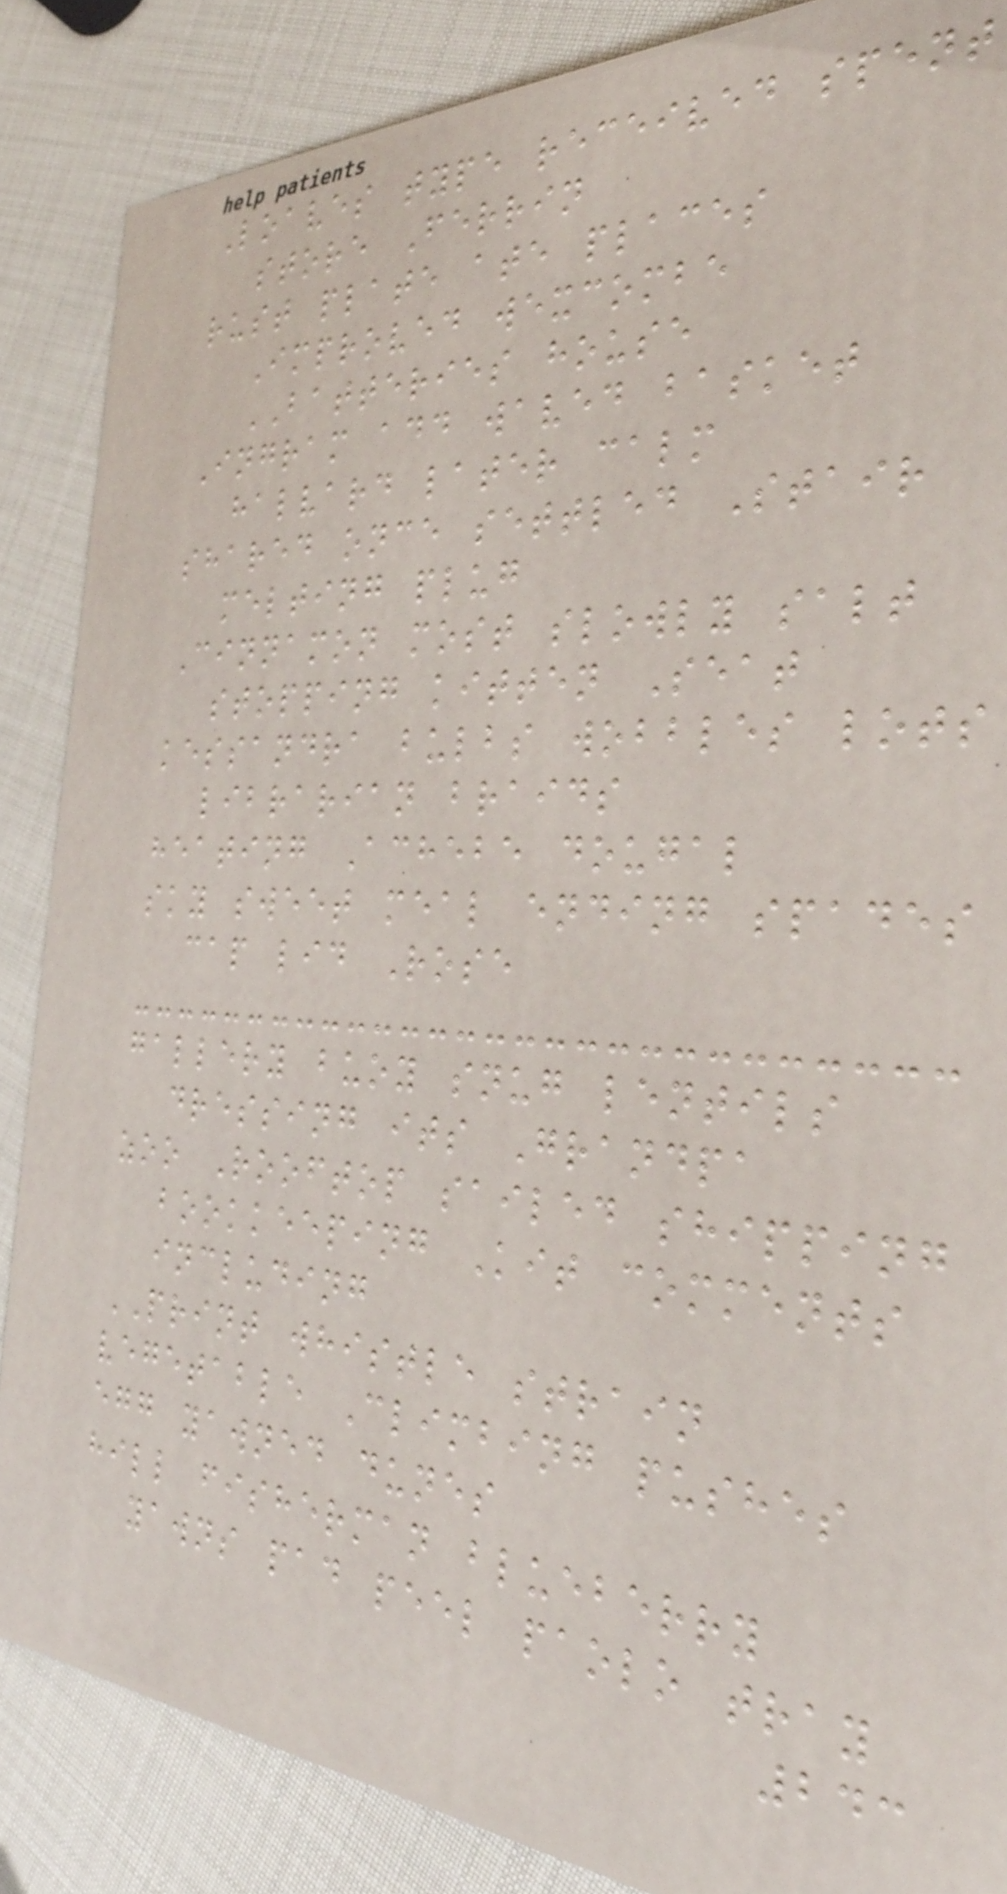Loaves type received spent
store Ferrin
rust plate ate places
Improved wexcombe
BATTERIES house
Ingram add waved basket
halvard later calm
shared once settled Stair
melting plug
Cinnamon most slowly salt
stopping kitten Seat
kessandra bulbs wobbles lots
librarian braids
heating Achebe dougal
sky sweet meal ending spades
cap lid Rose
gallery buoy snug lentils
dressing its Grandpa
zoo Rooftop sailed shipping
bookkeeping Kit comments
including
PRINT whistle strain
vegetable Climbing pushes
egg yawned dunes
hill fisherman blueberry
yawns pad peel paolo tray
243
